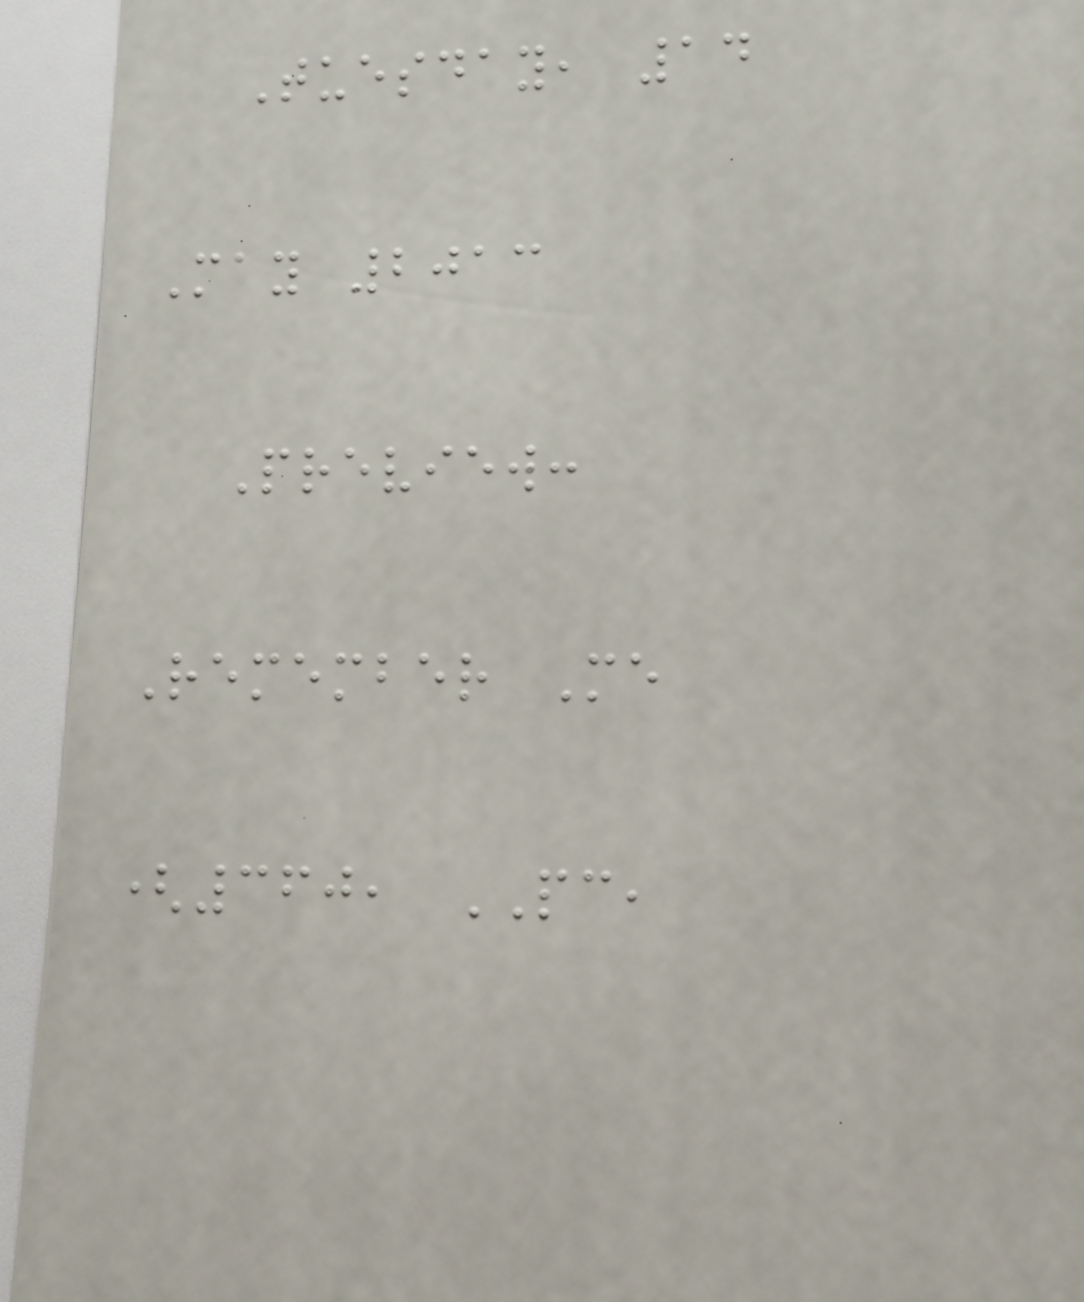Tuesday, 14
May 2013
Preview:
Remember Me
(360, PC,
